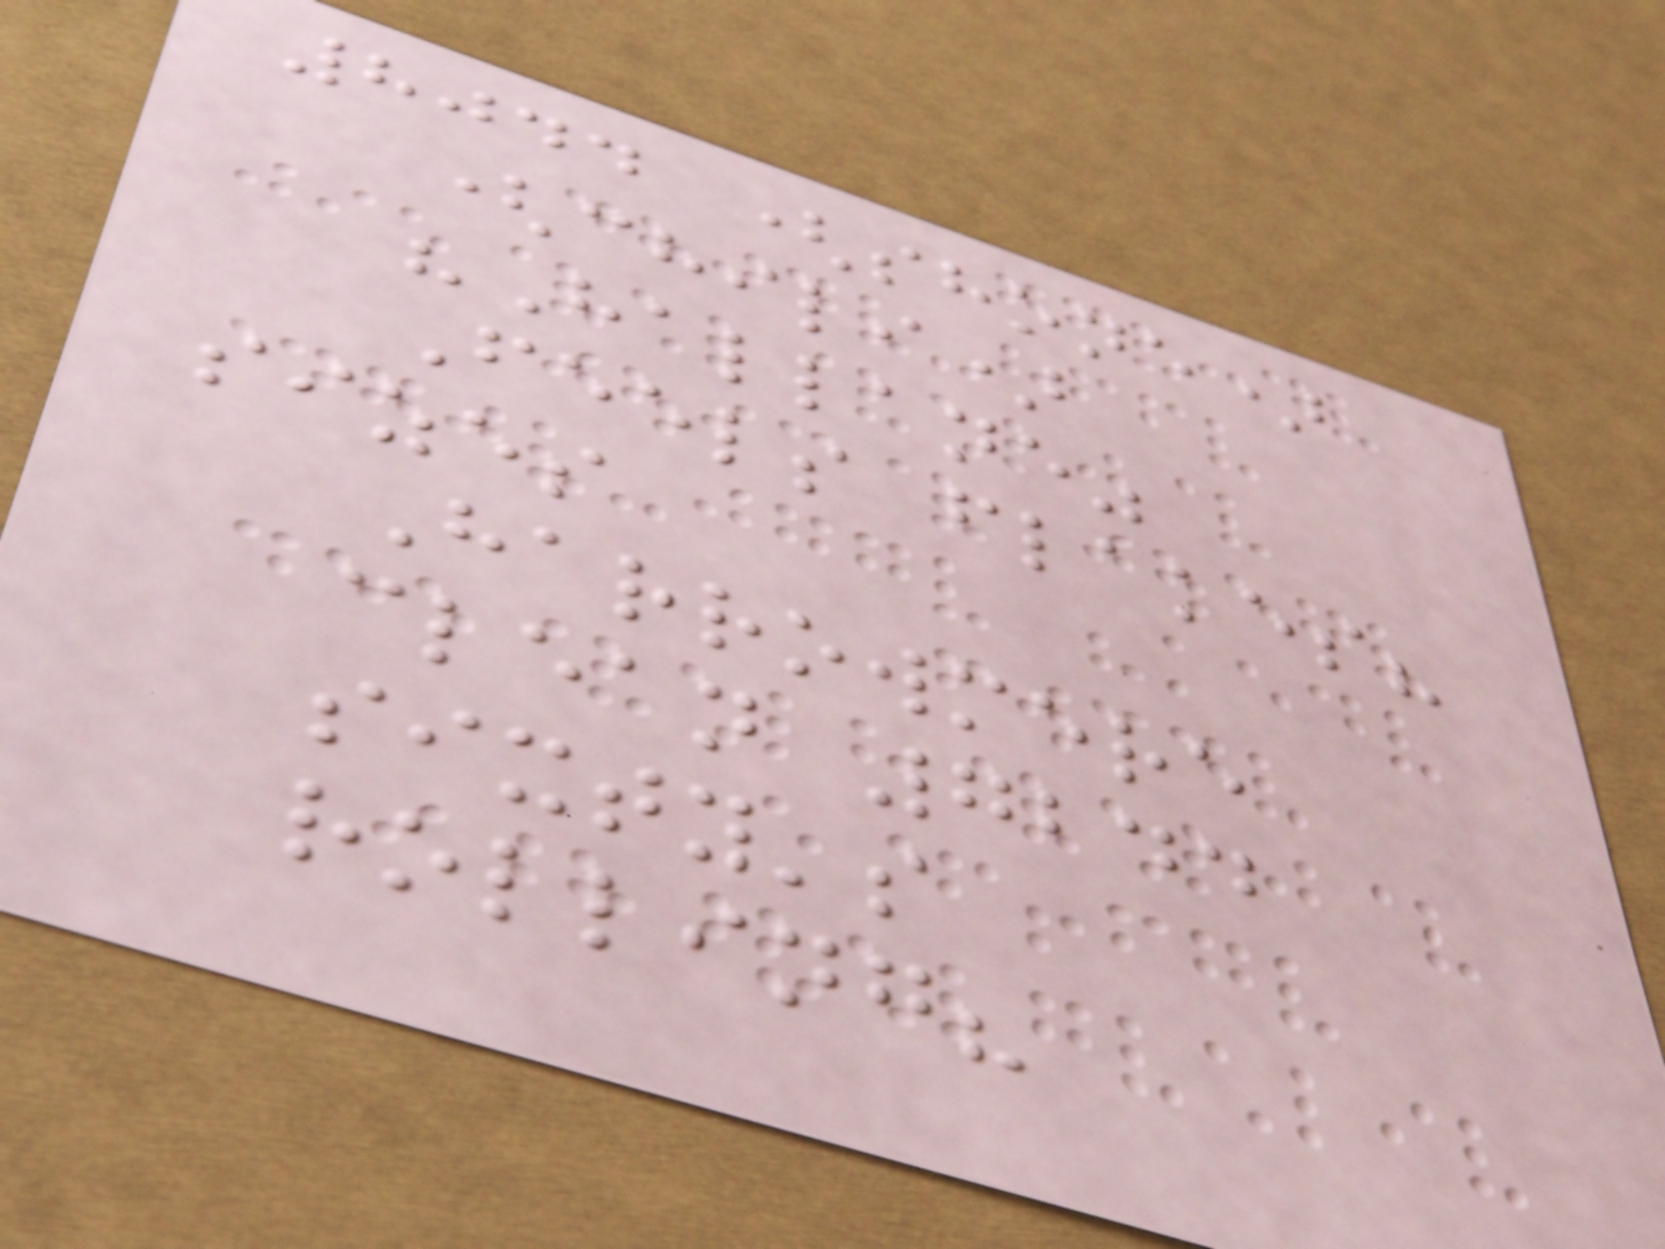8044 (shone)
(chili)
"Hallane"
Feels flakes?
sizes
Harrowmere
clean 7244
sixty's
rolling?
